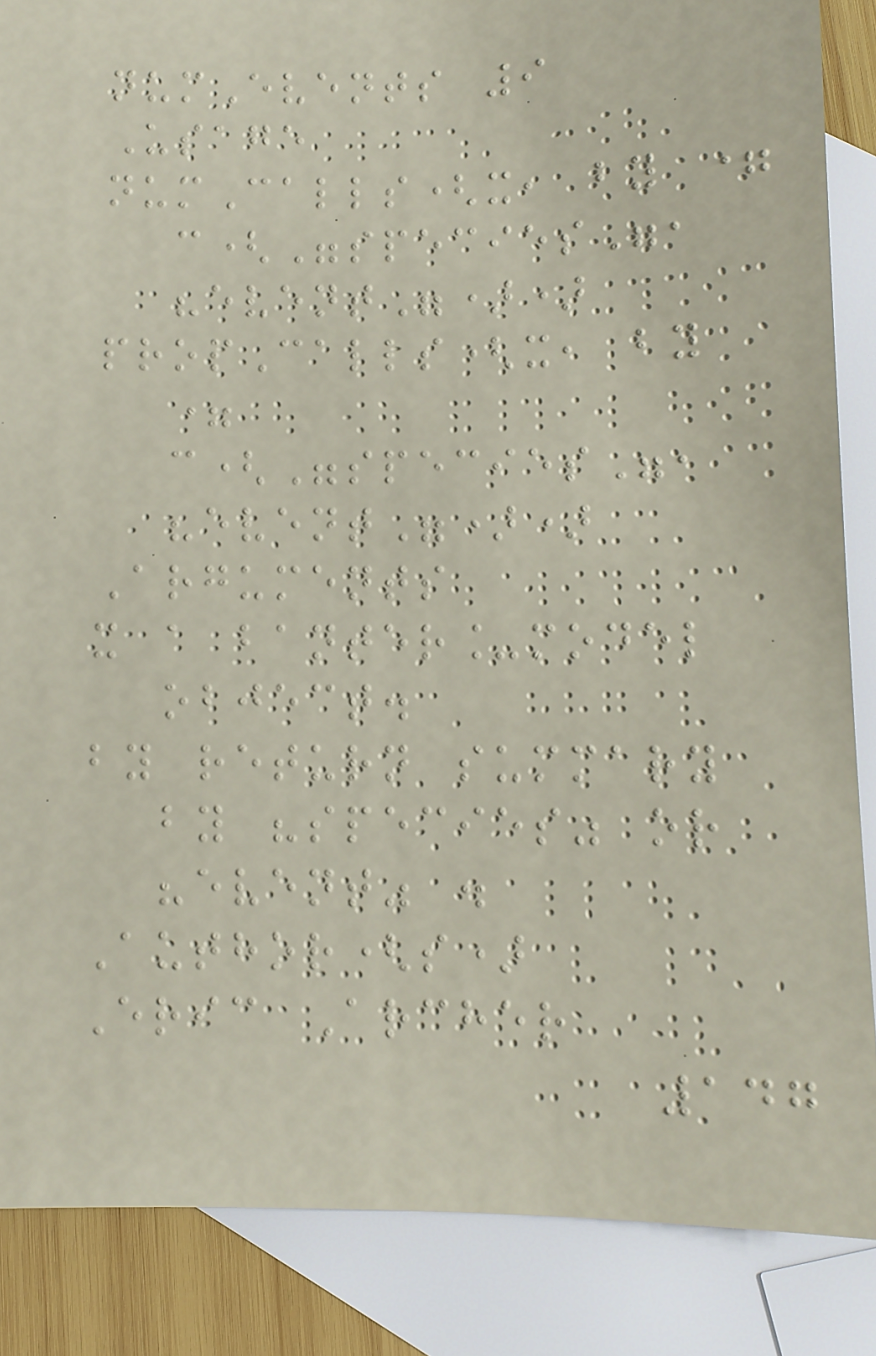numEvents 9
Usage
numCalls(x, by =
c("species",
"event"))
propCalls(x, by
=
c("species",
"event"))
Arguments
x a banter_model
object.
by return summary
by "species" or
"event" .
Author(s)
Eric Archer
147
